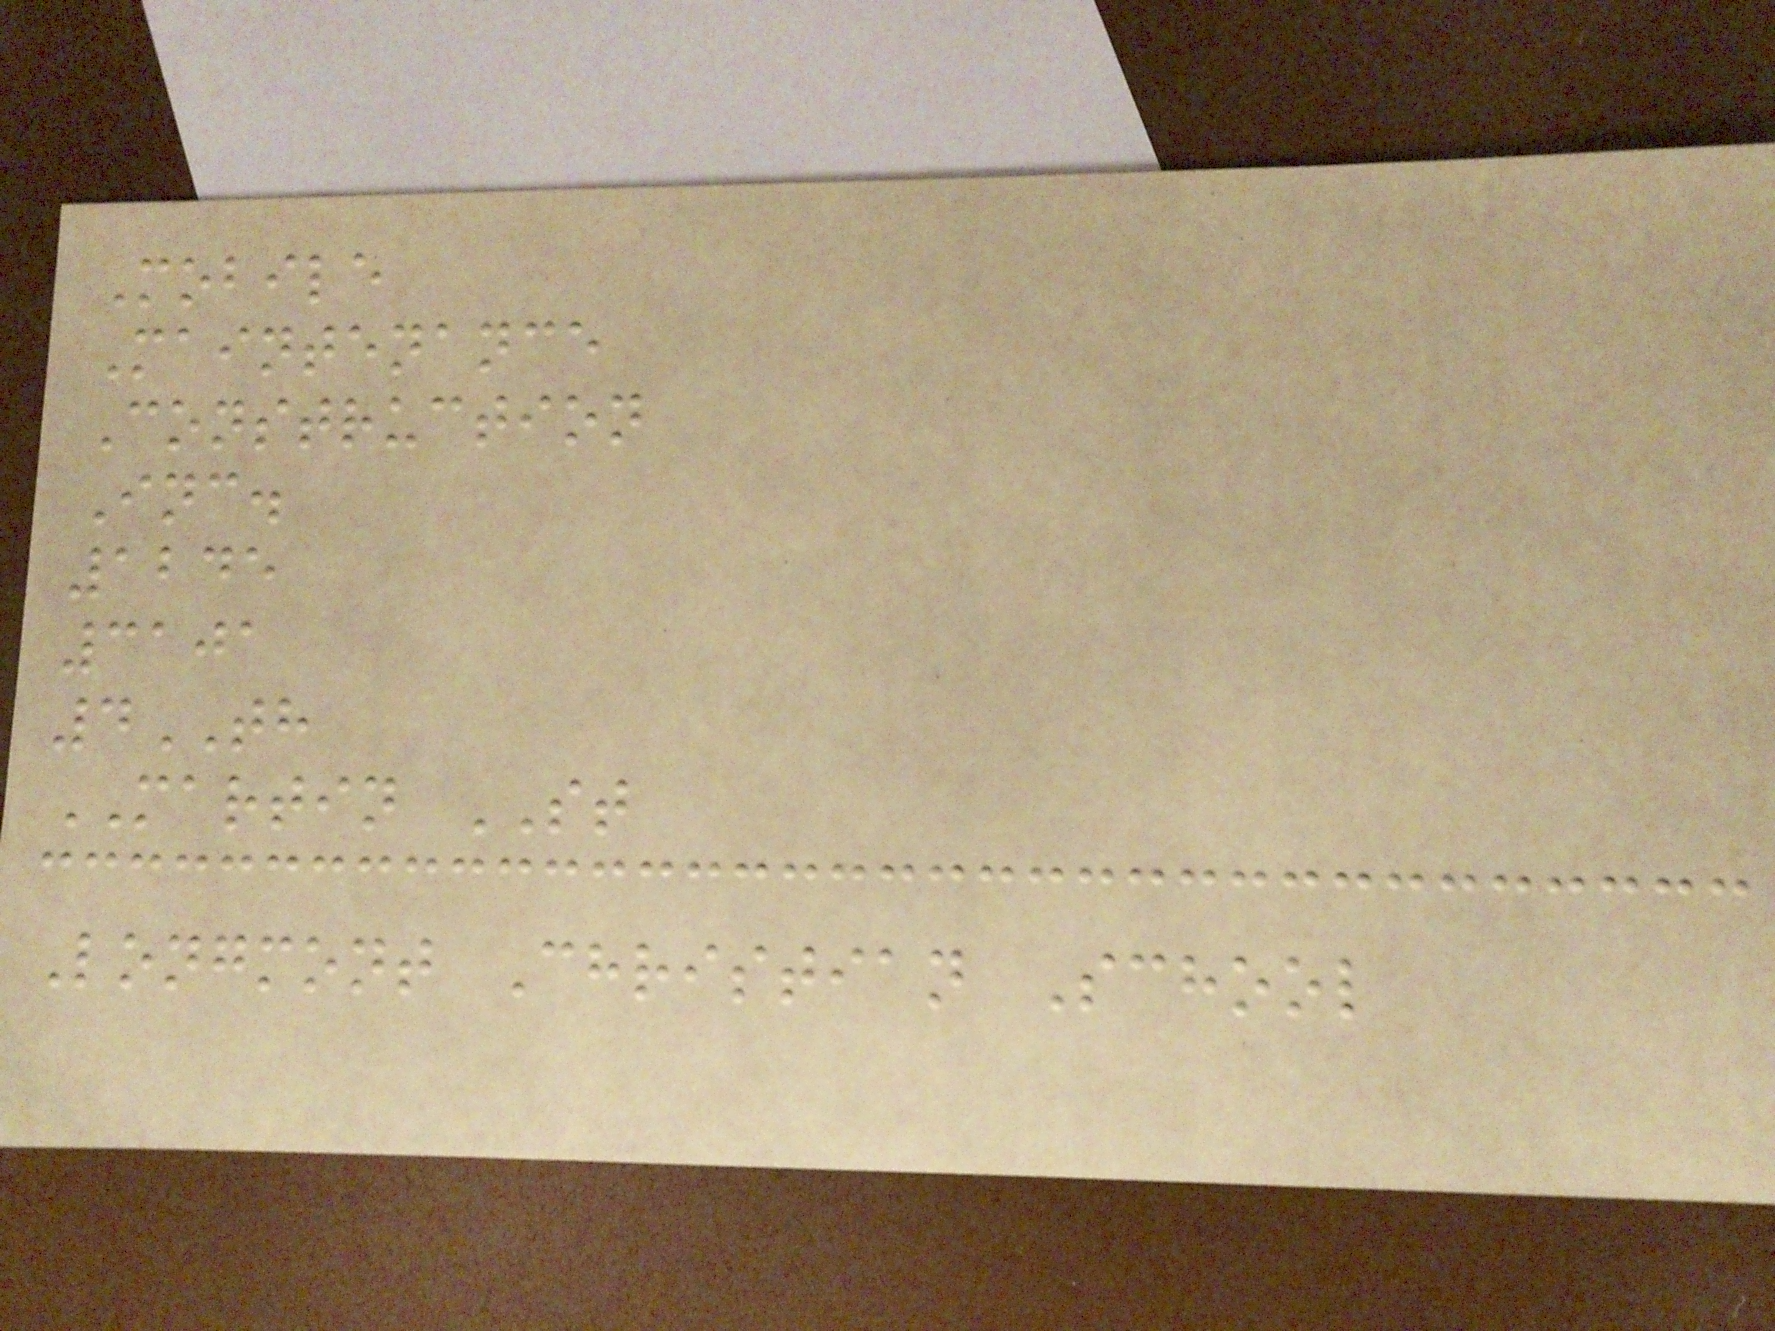Mobile
Maintenance
Construction
Inc.
1245
3101
4TH
MARTIN ST
Longmont Christian School
